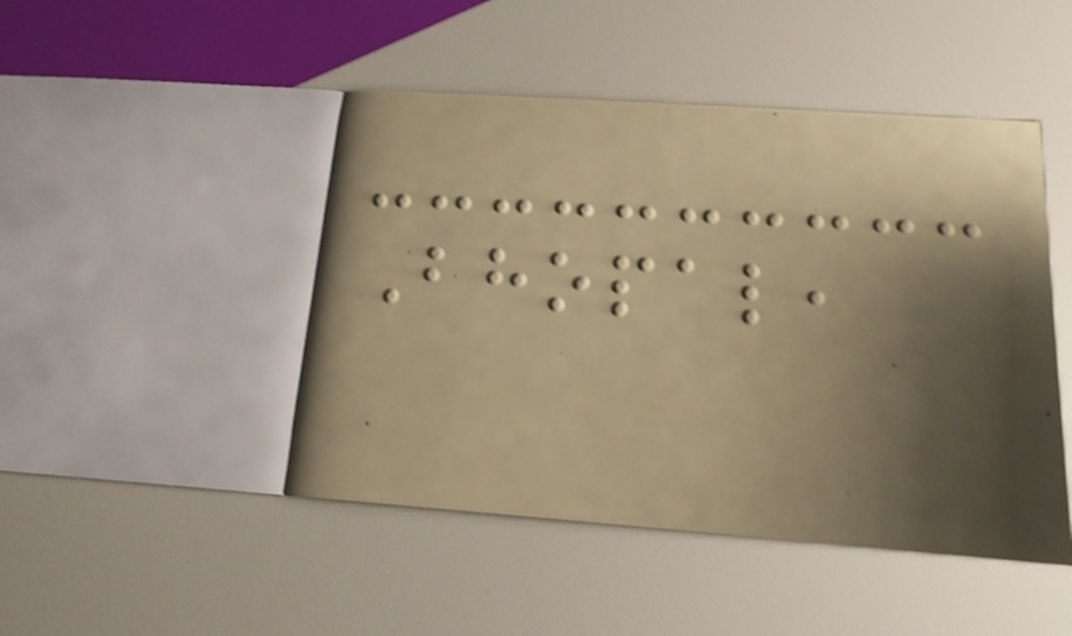Bhopal,
